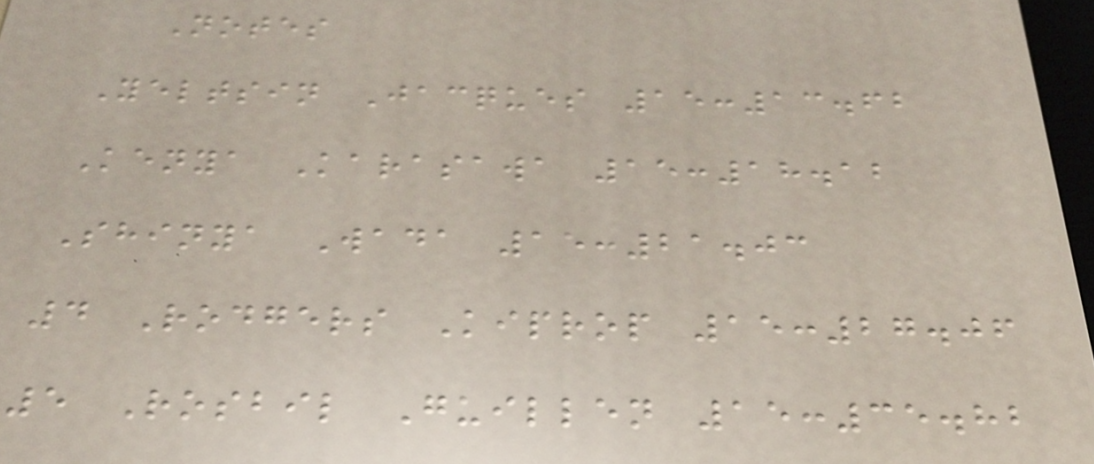Notes
Yeltsin Jacques 15:13.62
Kenya Karasawa 15:18.12
Shinya Wada 15:21.03
4 Rodgers Kiprop 15:27.06
5 Rosbil Guillen 15:35.82
